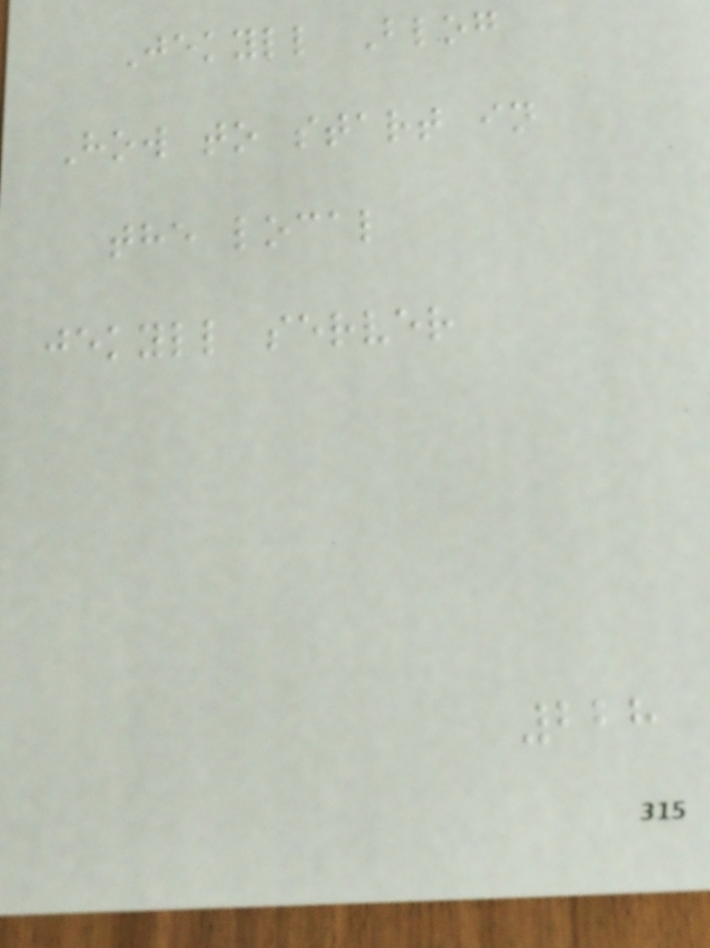Jekyll Blog
How to start in
the local
jekyll server
228
